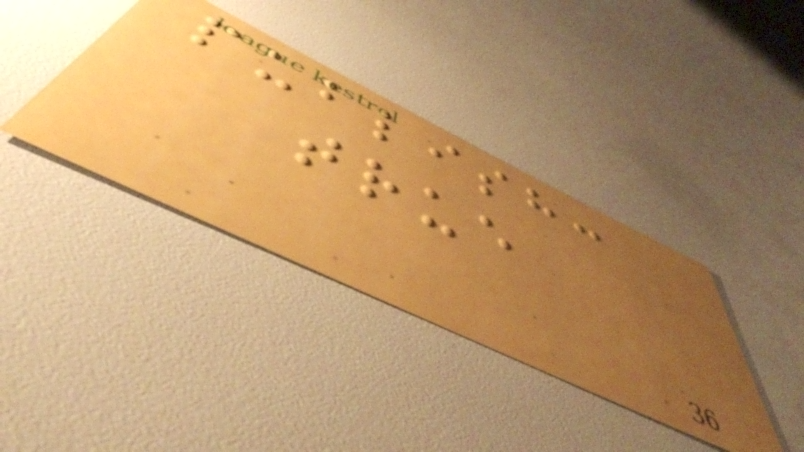publish:
true
